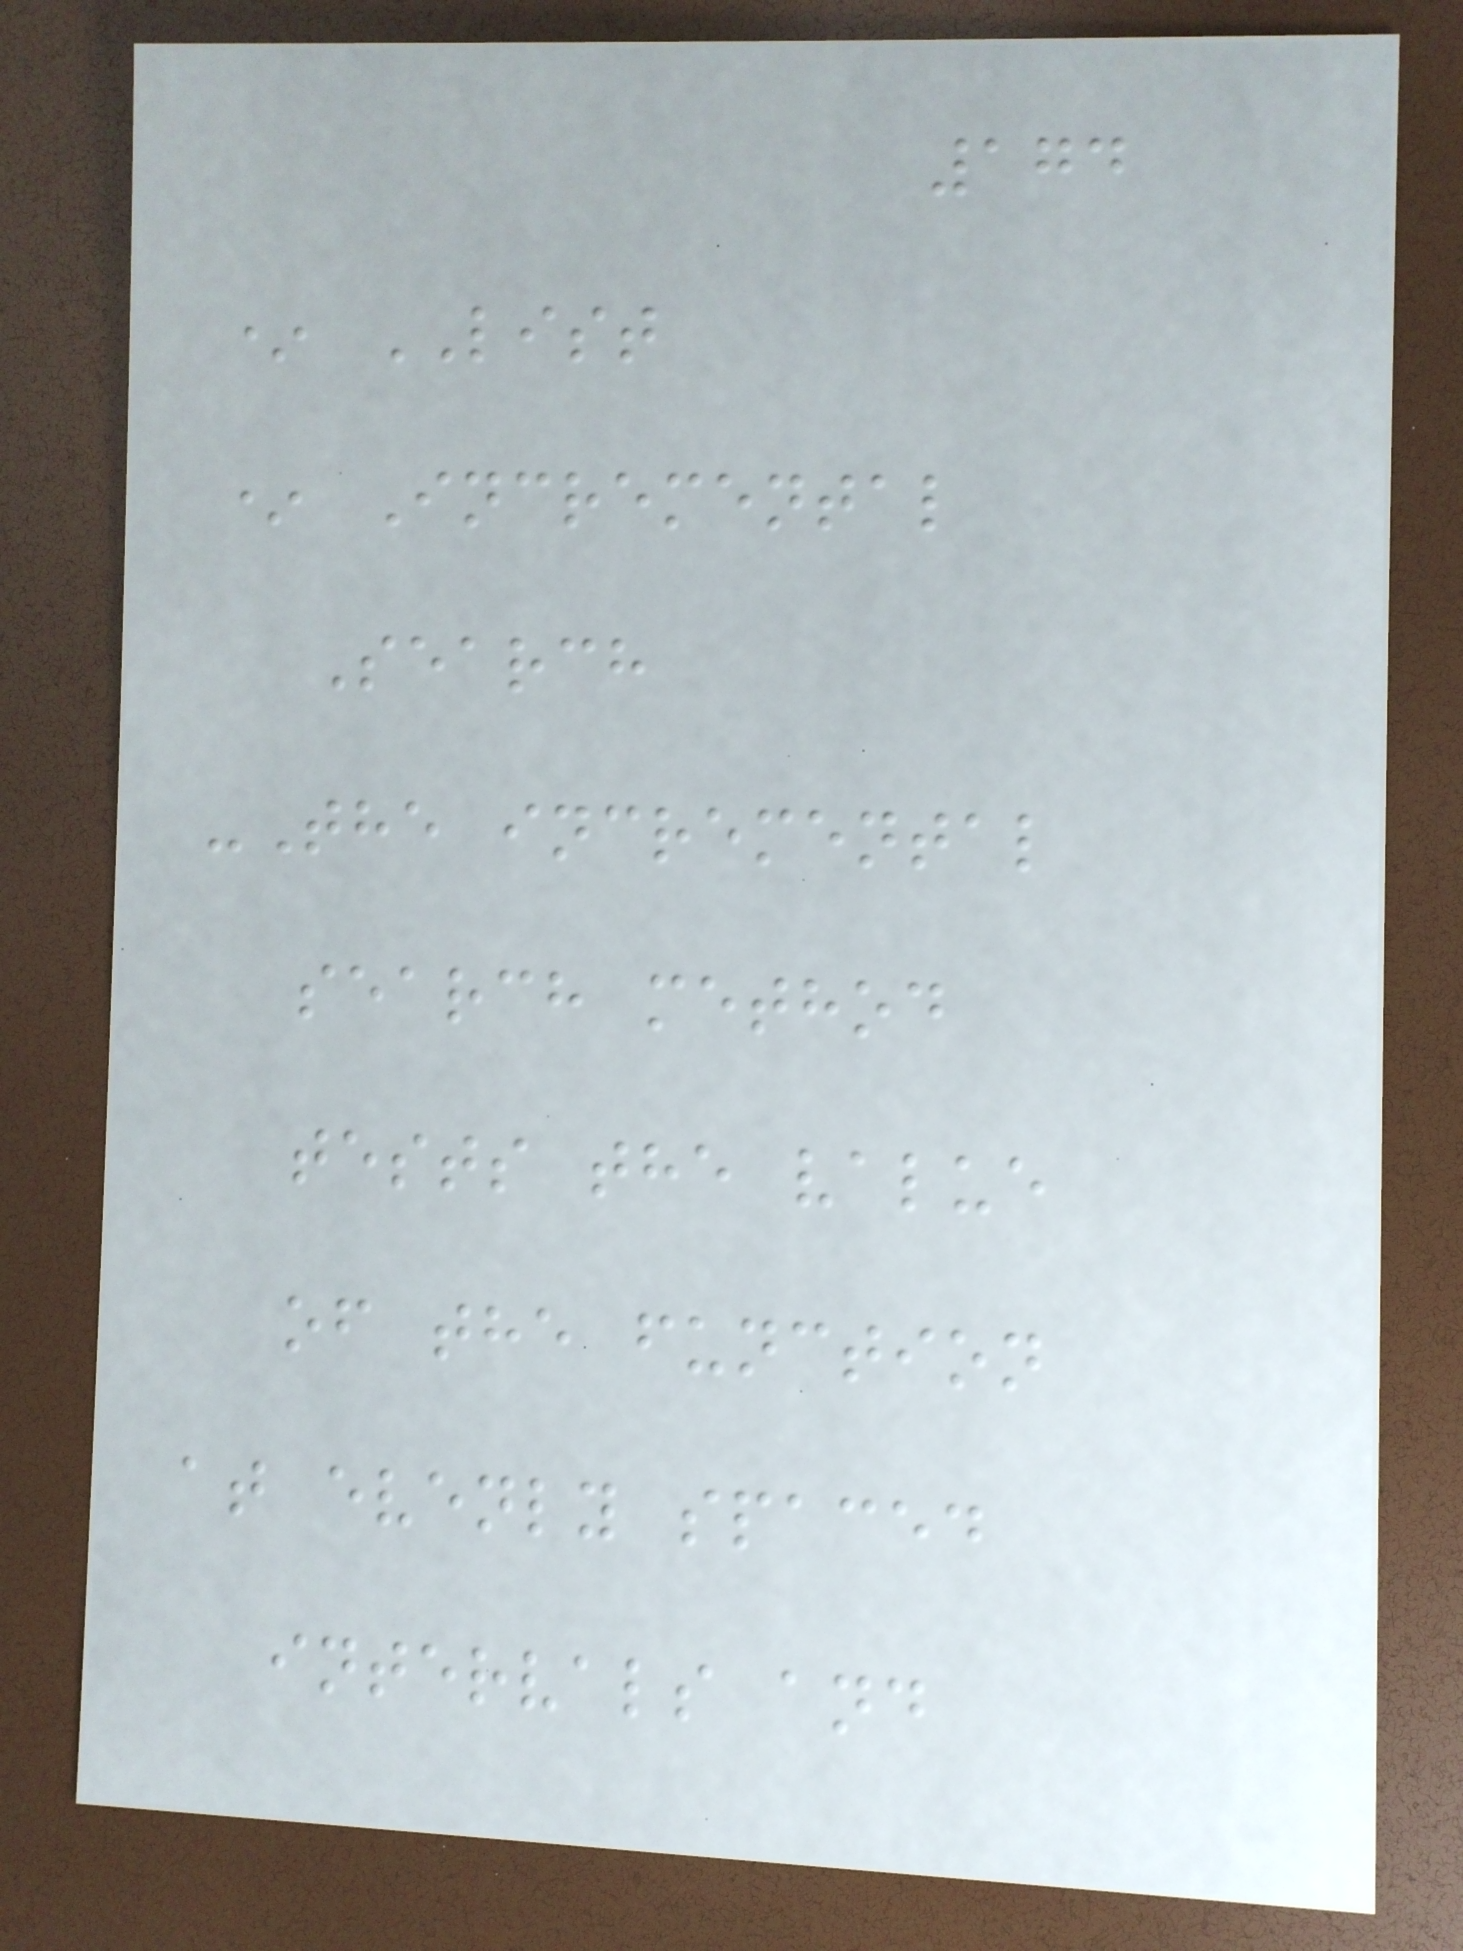174
* LIST
* Incremental
Search
-The incremental
search method
tests the value
of the function
at evenly spaced
intervals and
